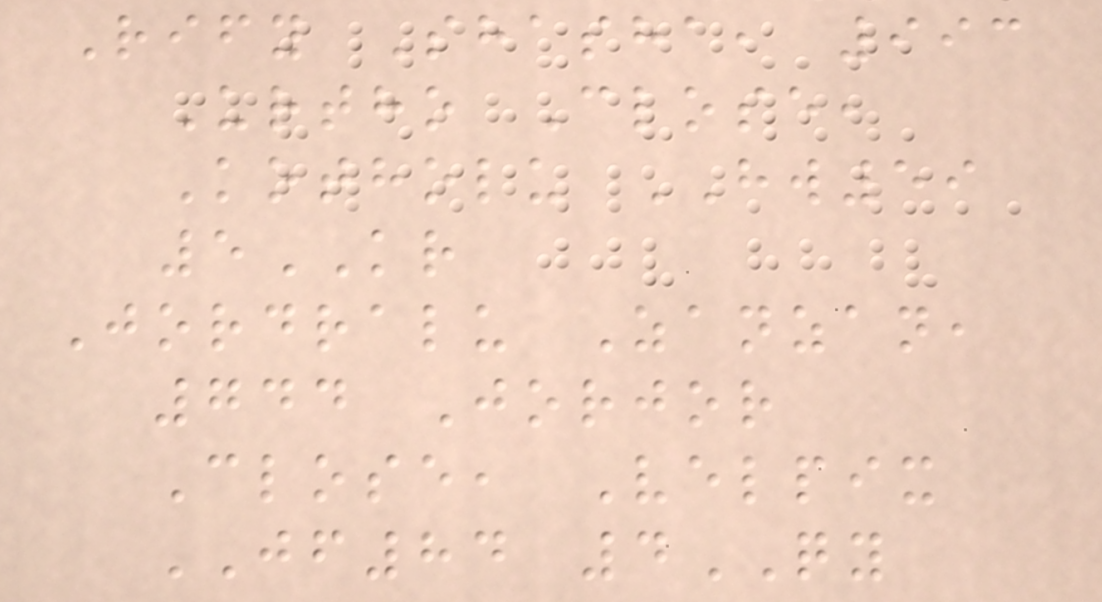Rify Shasha, 993
Urtho Close,
Kotholu HW59
5KR
Jordralu Zanzan,
744 Jorjor
Close, Velpix
JF84 4QY
